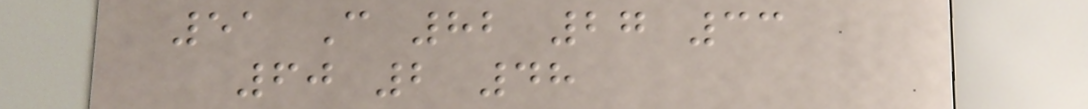51 C 82 27 33
60 2 48
